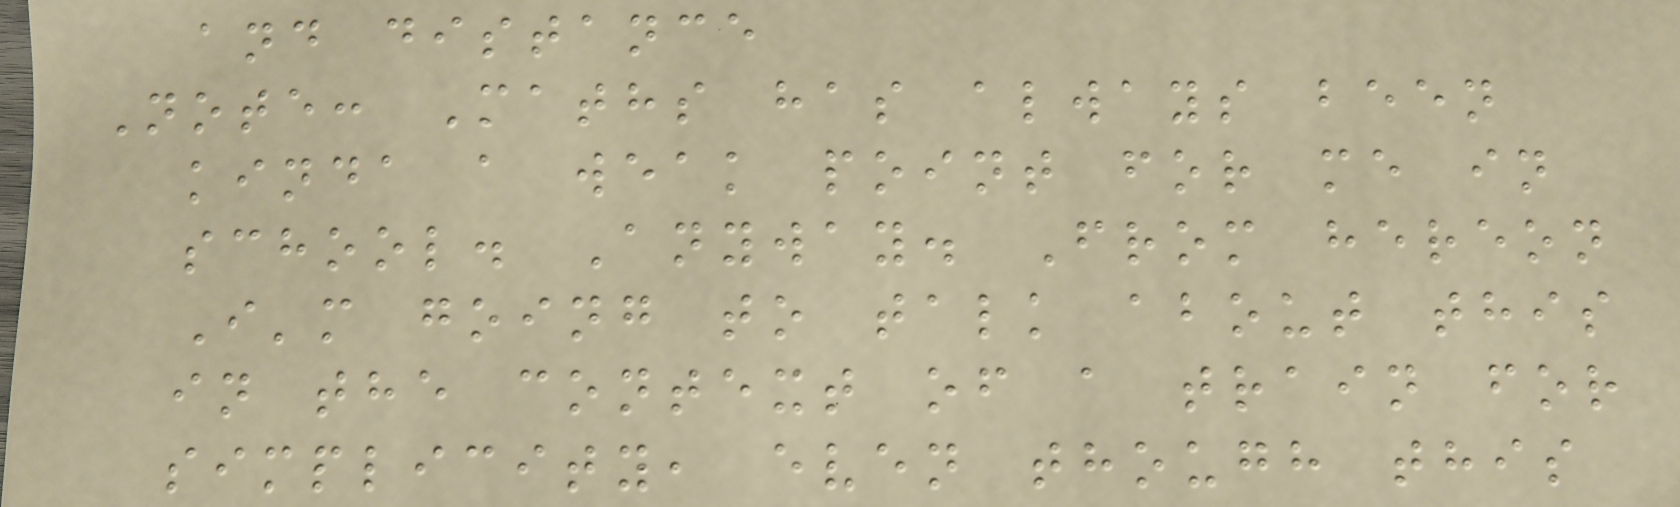and distance
Note: Maths has always been
kinda a weak point for me in
school. Anyway. From hereon
I'm going to talk about this
in the context of a train for
simplicity, even though this
